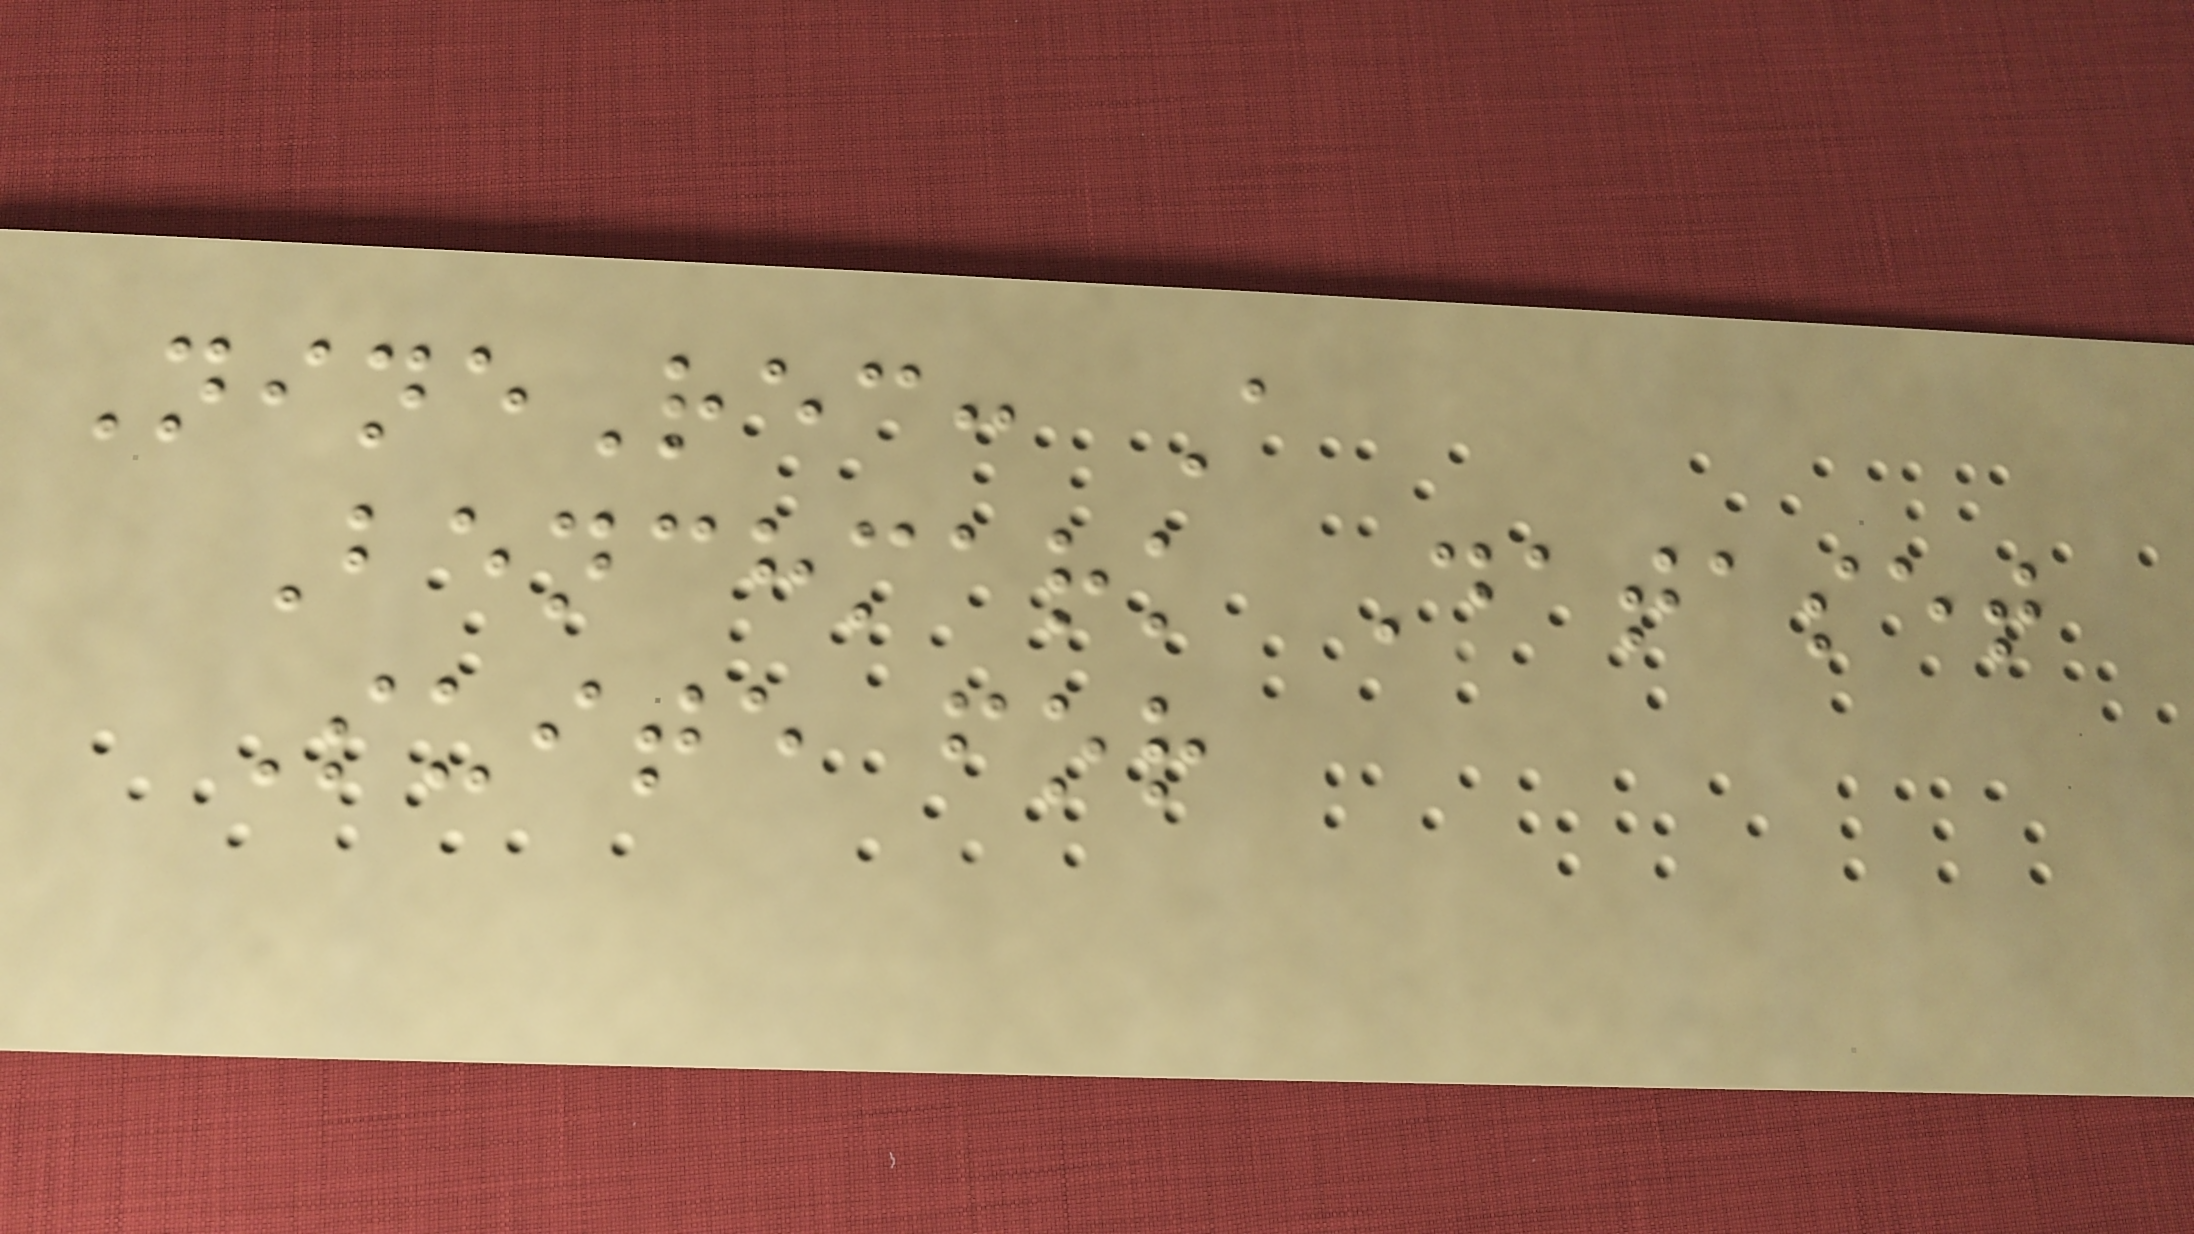NineRec: A
Benchmark Dataset
Suite for
